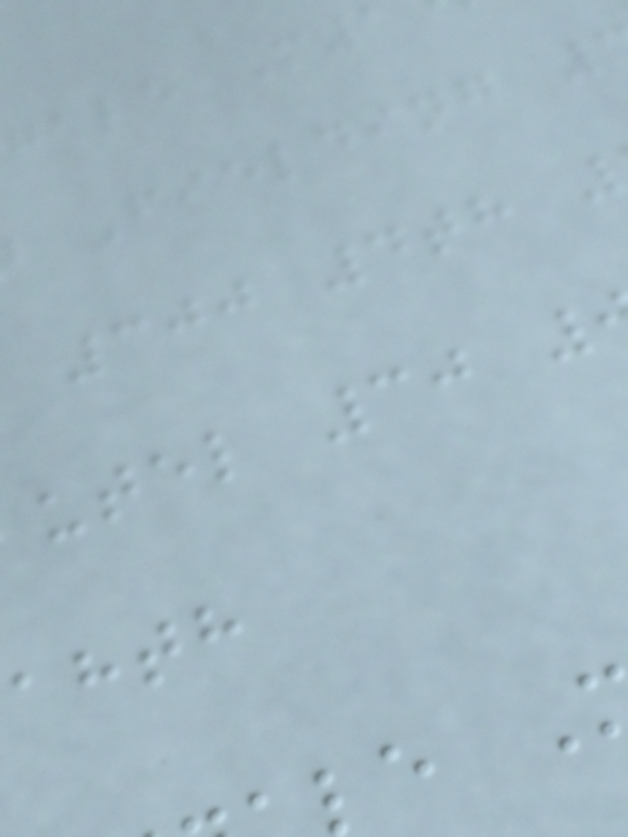gale M
Fielding
300 4th
utel 30
ahth
